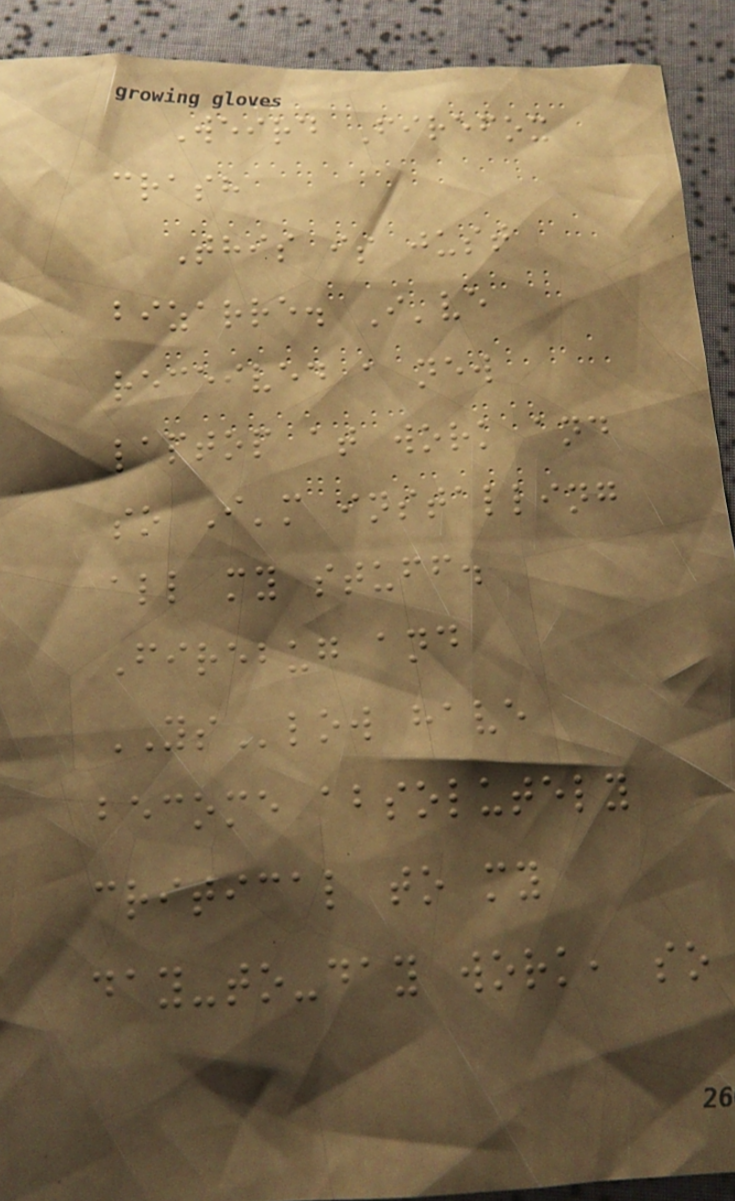Weird Firefox
crash
This is just
bizarre. I've
received a new
laptop at work and
so I'm installing
all my stuff.
Firebug and
YSlow have
become absolutely
critical to my
day-to-day work, so
